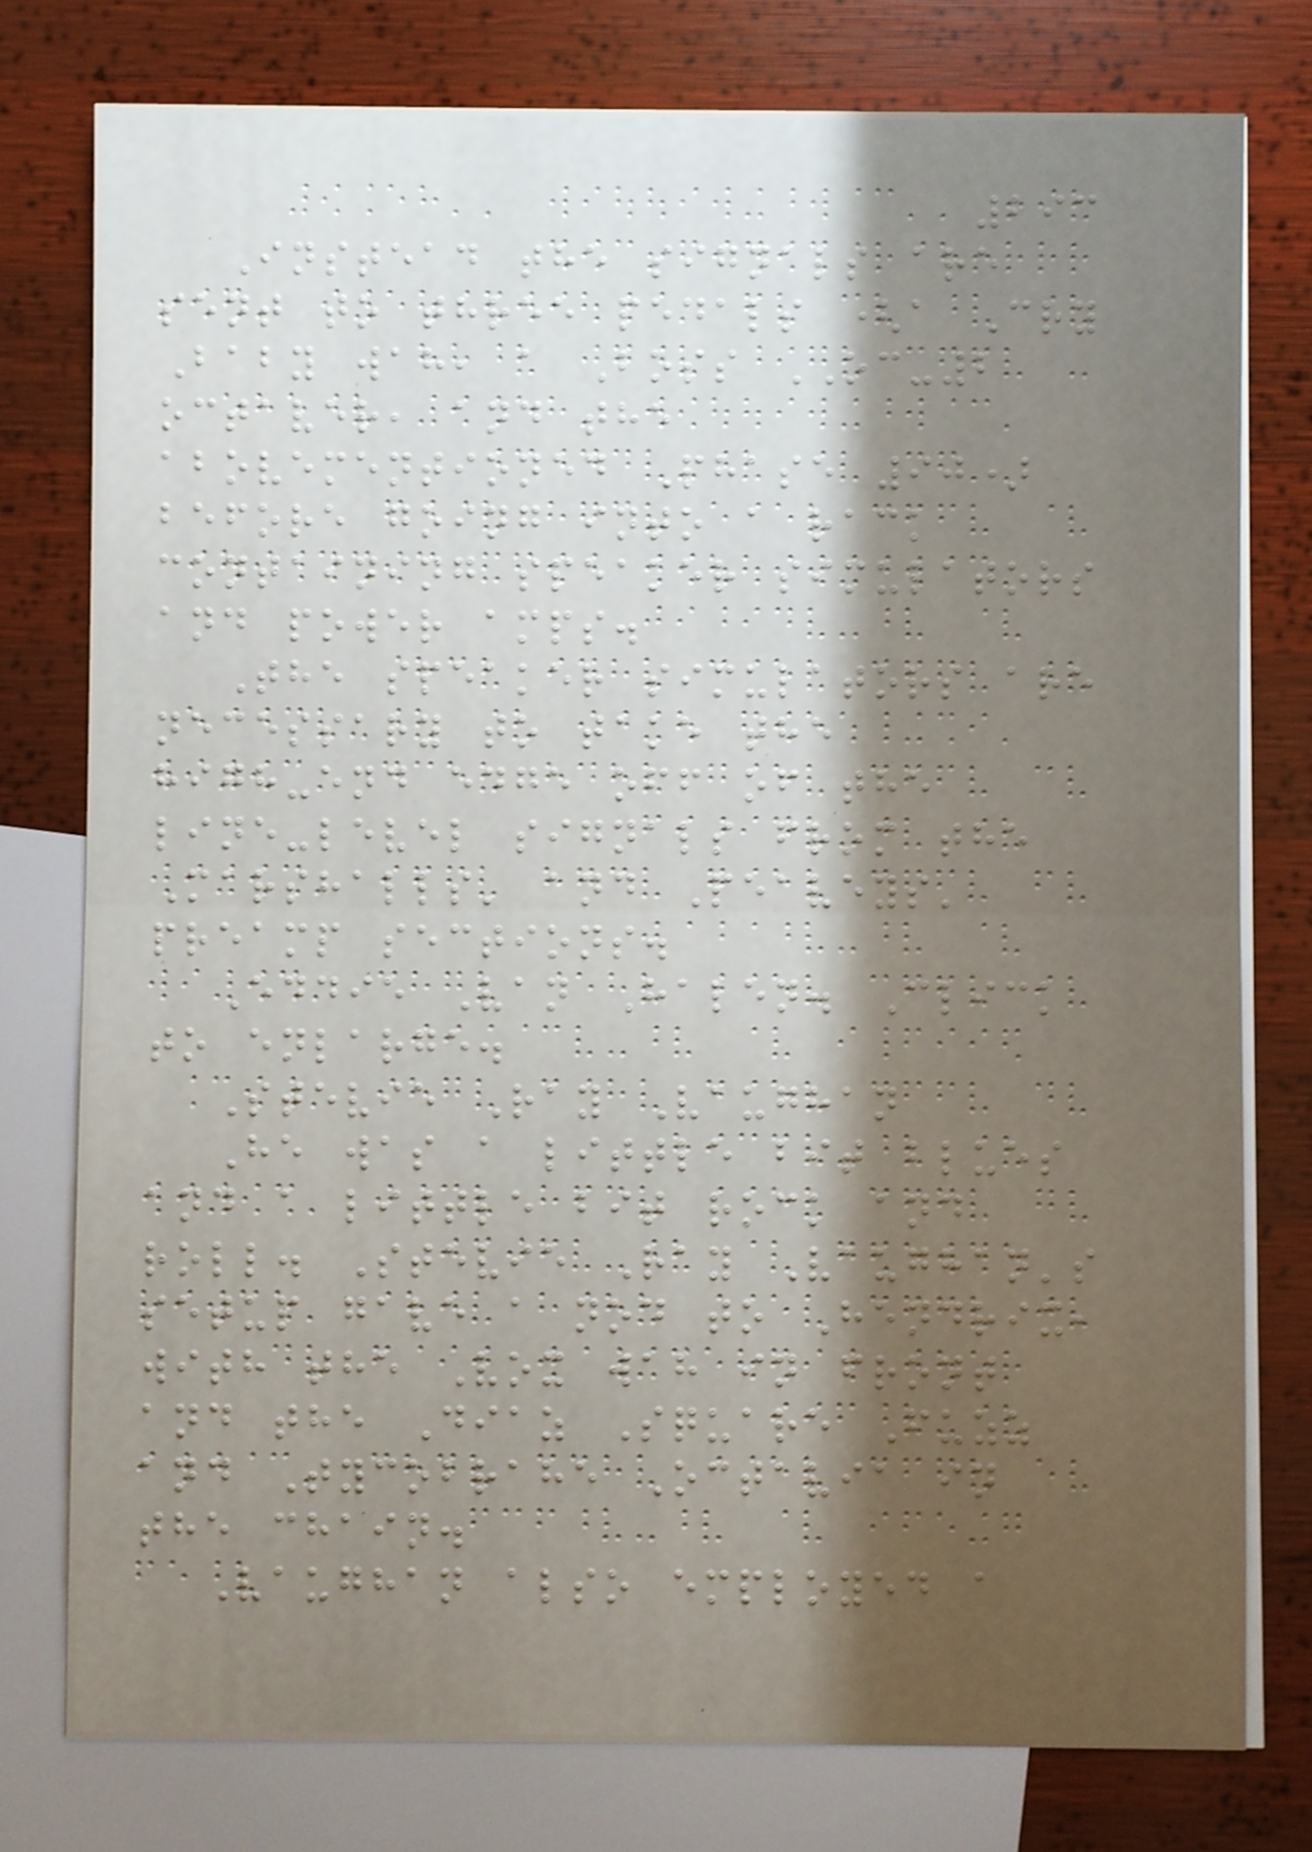293
Instead the signals are
sent to three pedals (a Cry
Baby wah, a Boss OC-2
octaver, and the
abovementioned Phase 90)
before going into a rack
containing speaker simulators
and power amps.
The speaker simulators are
necessary to take the
high-end edge off of the
line-level signals from the
Marshalls' and Peaveys'
preamp sections.
Eddie Van Halen. Click
to enlarge.
Stevie Ray Vaughan
He was a little bit blues
and a little bit rock and
roll. Stevie Ray Vaughan's
setup gave a nod to Hendrix,
with the Vox wah in front
and the Diaz Square Fuzz
and Tycobrahe Octavia in
the chain.
Vaughan also employed a
